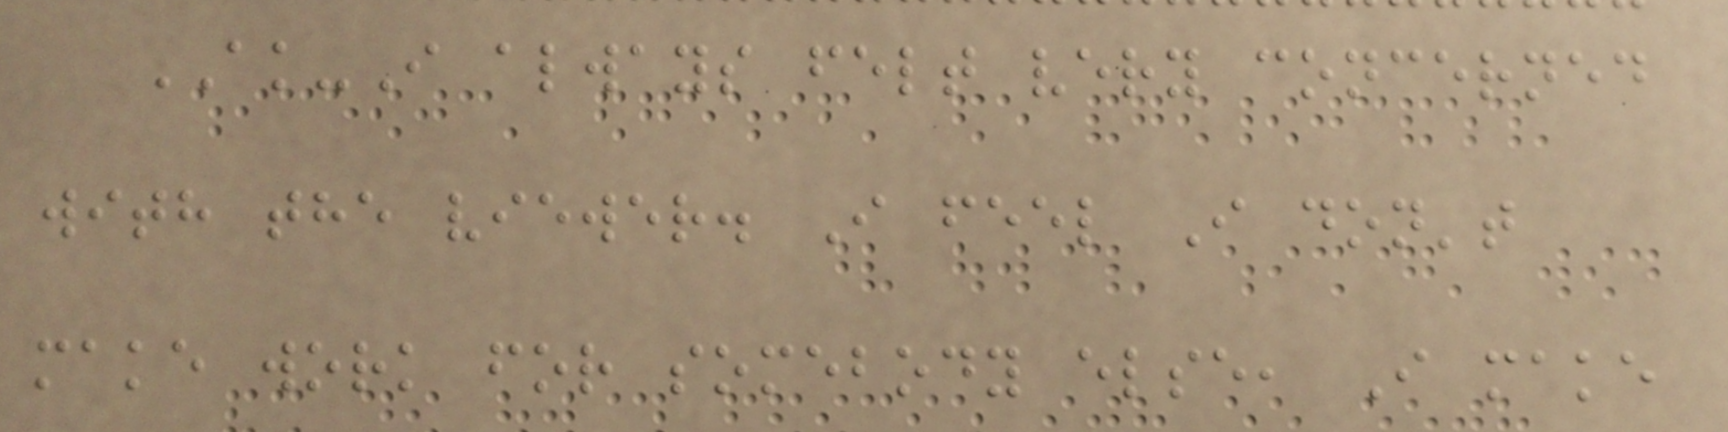AK-I always felt very concerned
with the viewer. I feel I don't
make work for somebody else, I make
